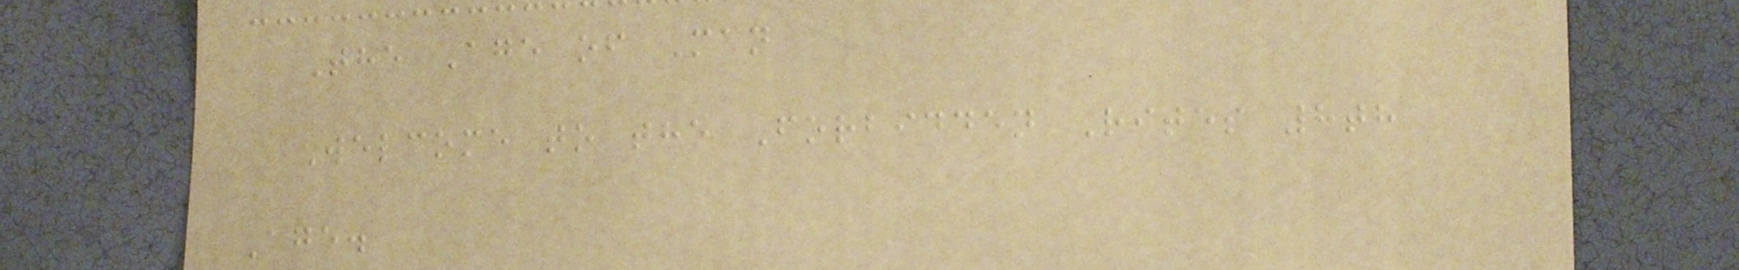The Age of Man
Welcome to the Forbidden Rites 8th
Age.
